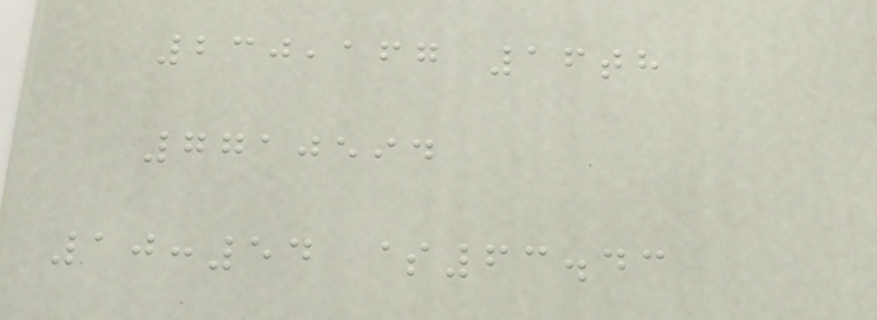230,167 16th
7710594
10:54 $63.43
